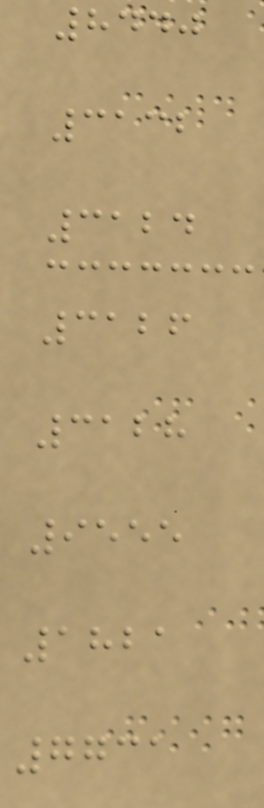8440
3132
3124
3126
3128
9555
1821
7731
